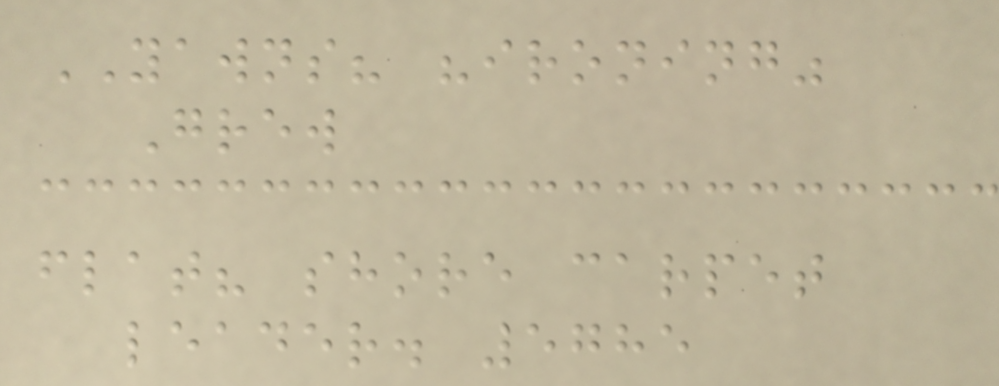YAWNS? "ironing"
Grew
flat? shore carpet
leader. 5785
